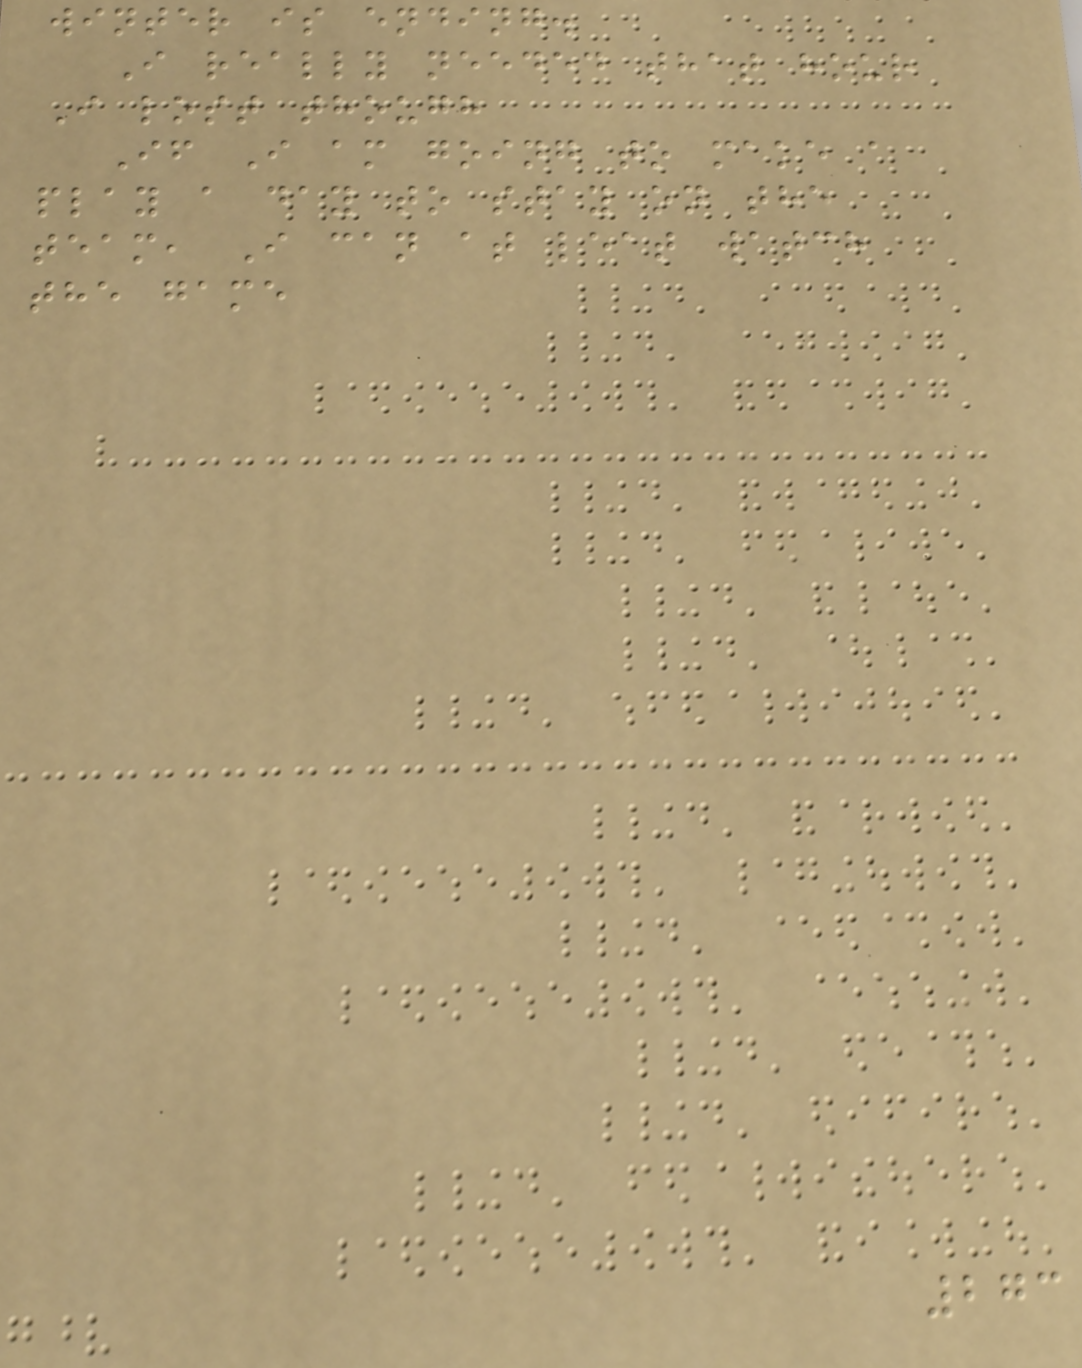winter is ending.
I really needed that hour
I lost though
If I am going to make a
play a day to stay on the
team, I can at leat watch
the game
273
